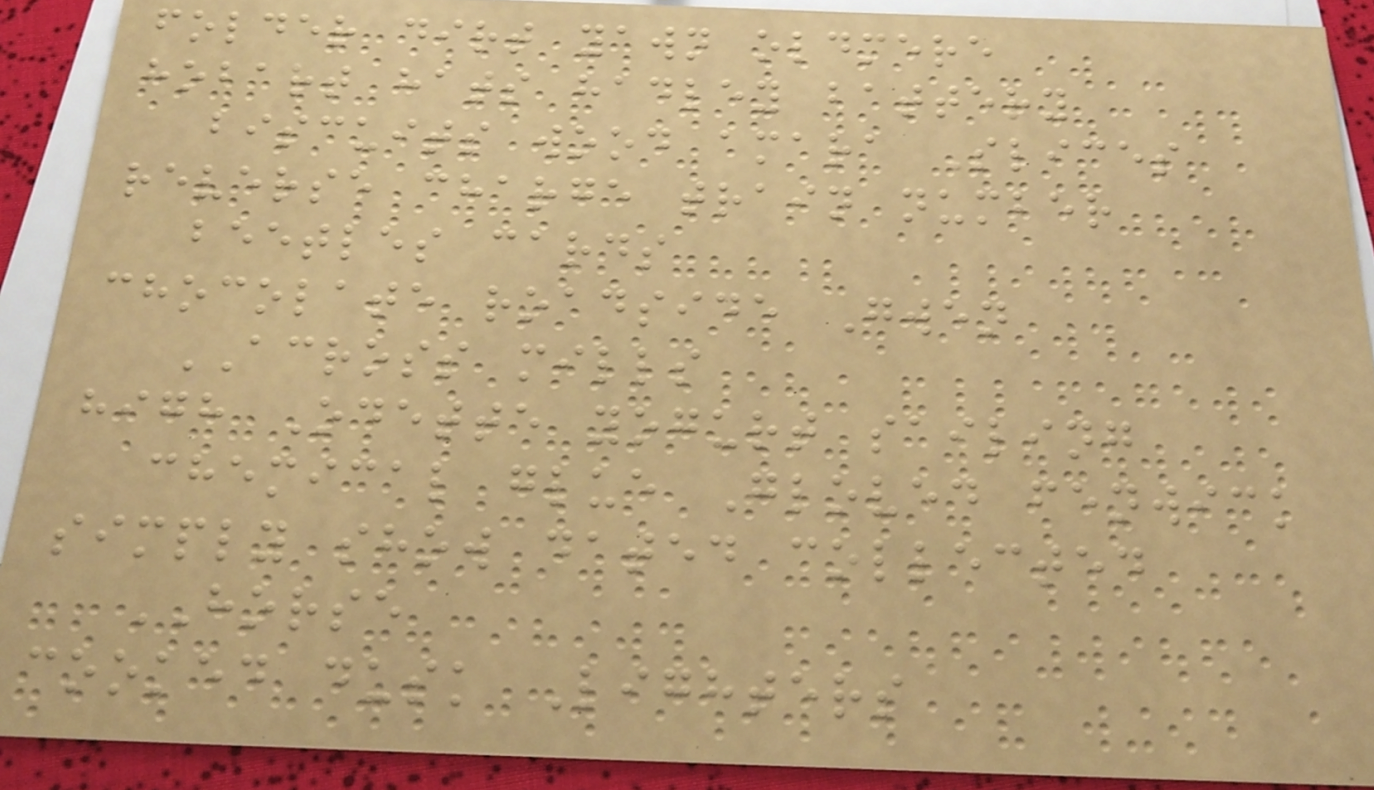folder dirt yawn oldmere
hobart hats hadley battery
biscuits wood amara Slices
reverse charge train number
beetles cards
chocolate roadside Gwen
ACROSS mills
high Odette yogurt sailing
chemical glue Gloved fenwick
simply show dated collected
HORSE
cooked dusk Lighters
